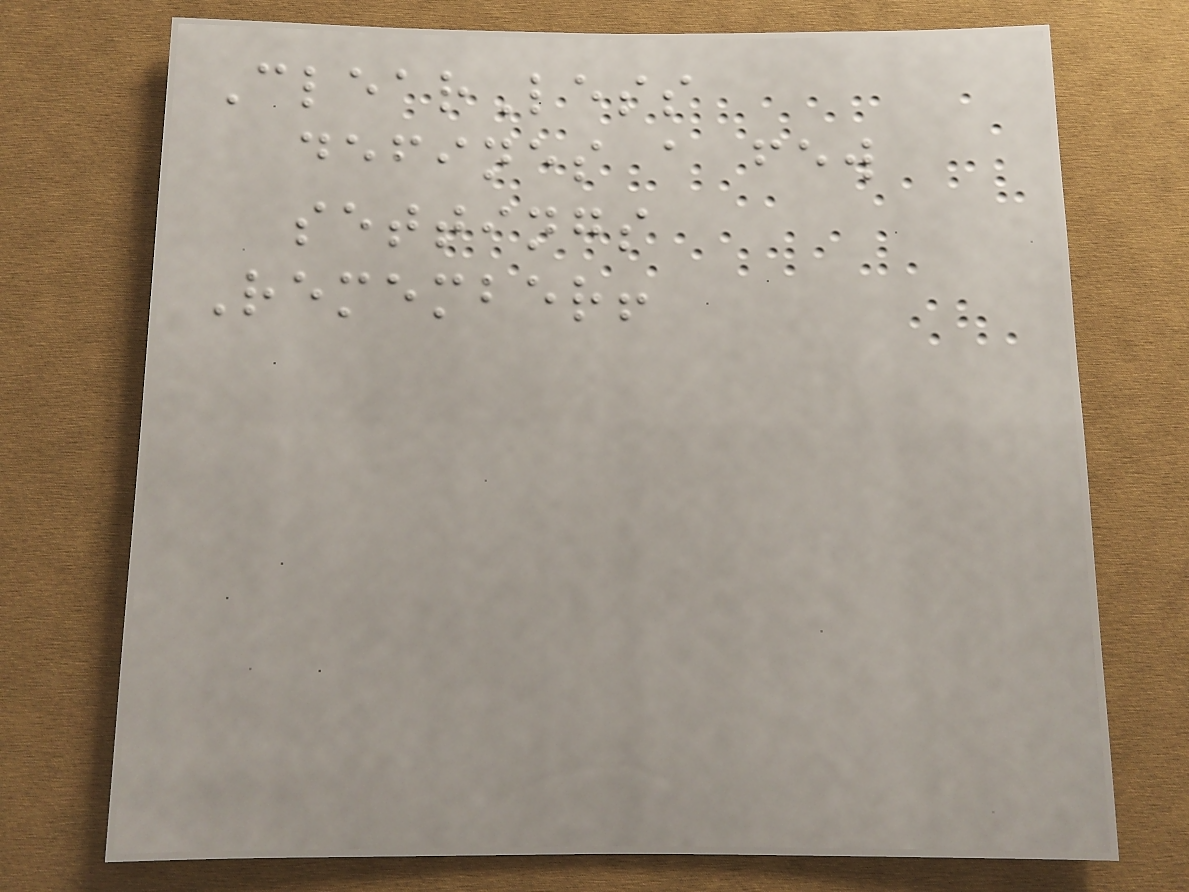ClearLess
defines a few
settings
Remember!
